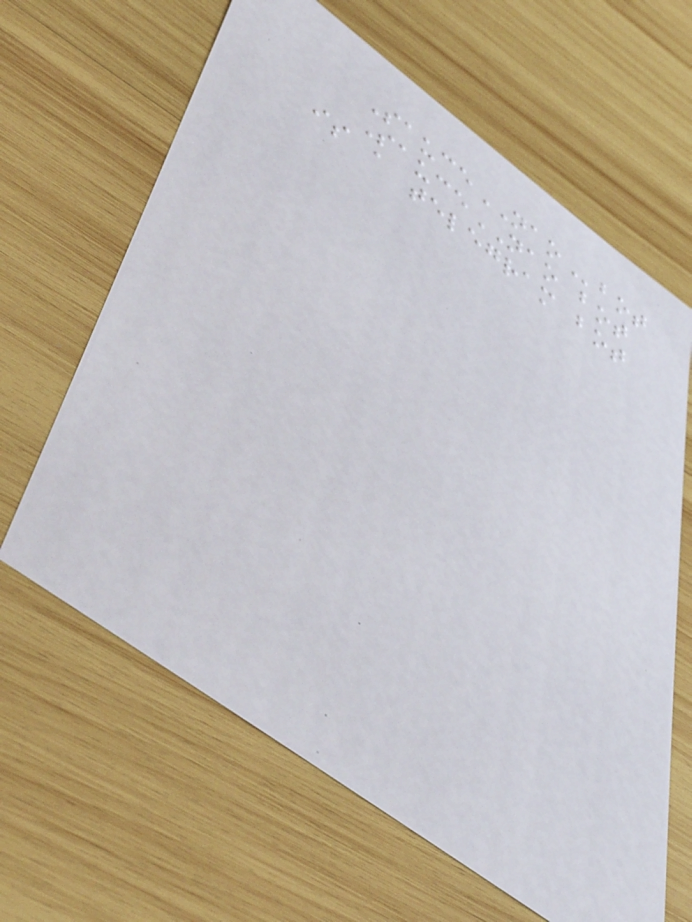SauceNAObot
SauceNAO bot
is a telegram bot
